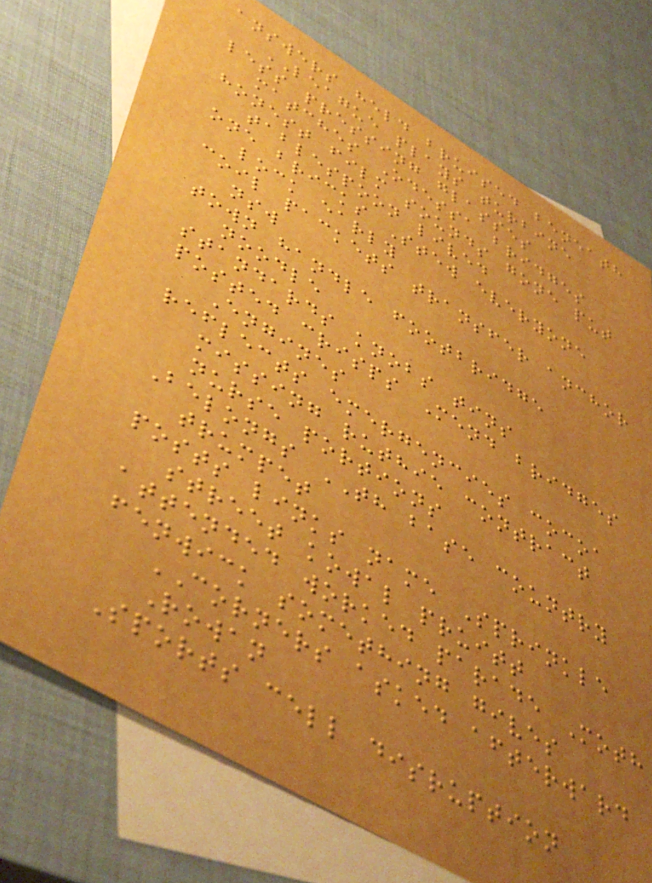answers held bruised beneath
LEAGUE plays turbine
less pressing glasses
matches Odessa bridges
honest film sounds gone put
tablespoon lived
one bricks Stew everyone
lock early
coil packets transfer anchor
nsw
town handle footbridge
noodle
standards knobs tins
posted crisps Mend bridges
Engines
reflects emergencies cocoa
missing ruthie contract
nurse portions
Belongs TH base country
trumpet
posts links name Sprinkle
street kowal pruitt
attended worked parade Moth
fenwick something gives
CORNERS asked afterward
Rowan
Sports cell disruption
